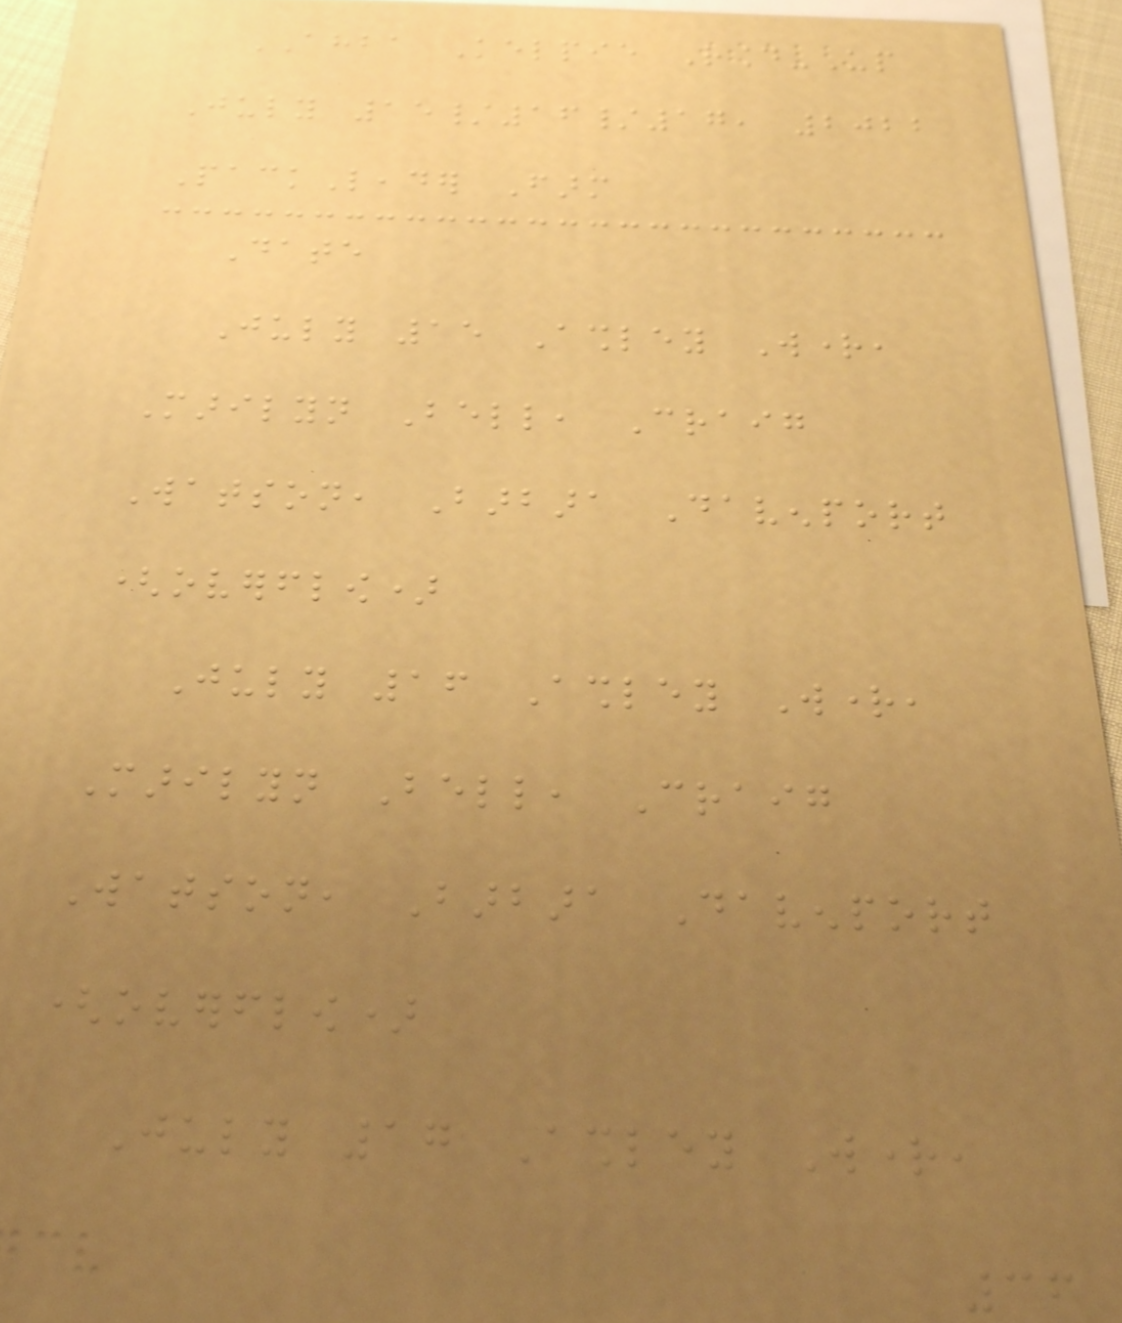AHBA Kelpie Round-Up
July 15/16/17, 2022
PackLeader Farm
Date
July 15 Ashley Wright,
Marilyn Bell, Craig
Watson, Barbara Davenport
(overflow)
July 16 Ashley Wright,
Marilyn Bell, Craig
Watson, Barbara Davenport
(overflow)
July 17 Ashley Wright,
36
